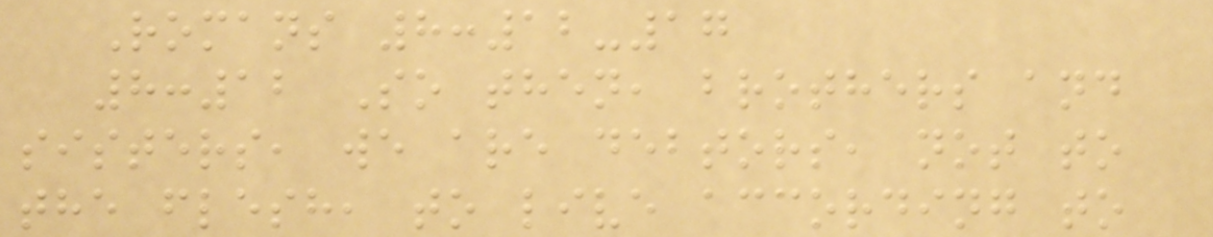Romans 8:12-17
8:12 So then, brothers and
sisters, we are debtors, not to
the flesh, to live according to
